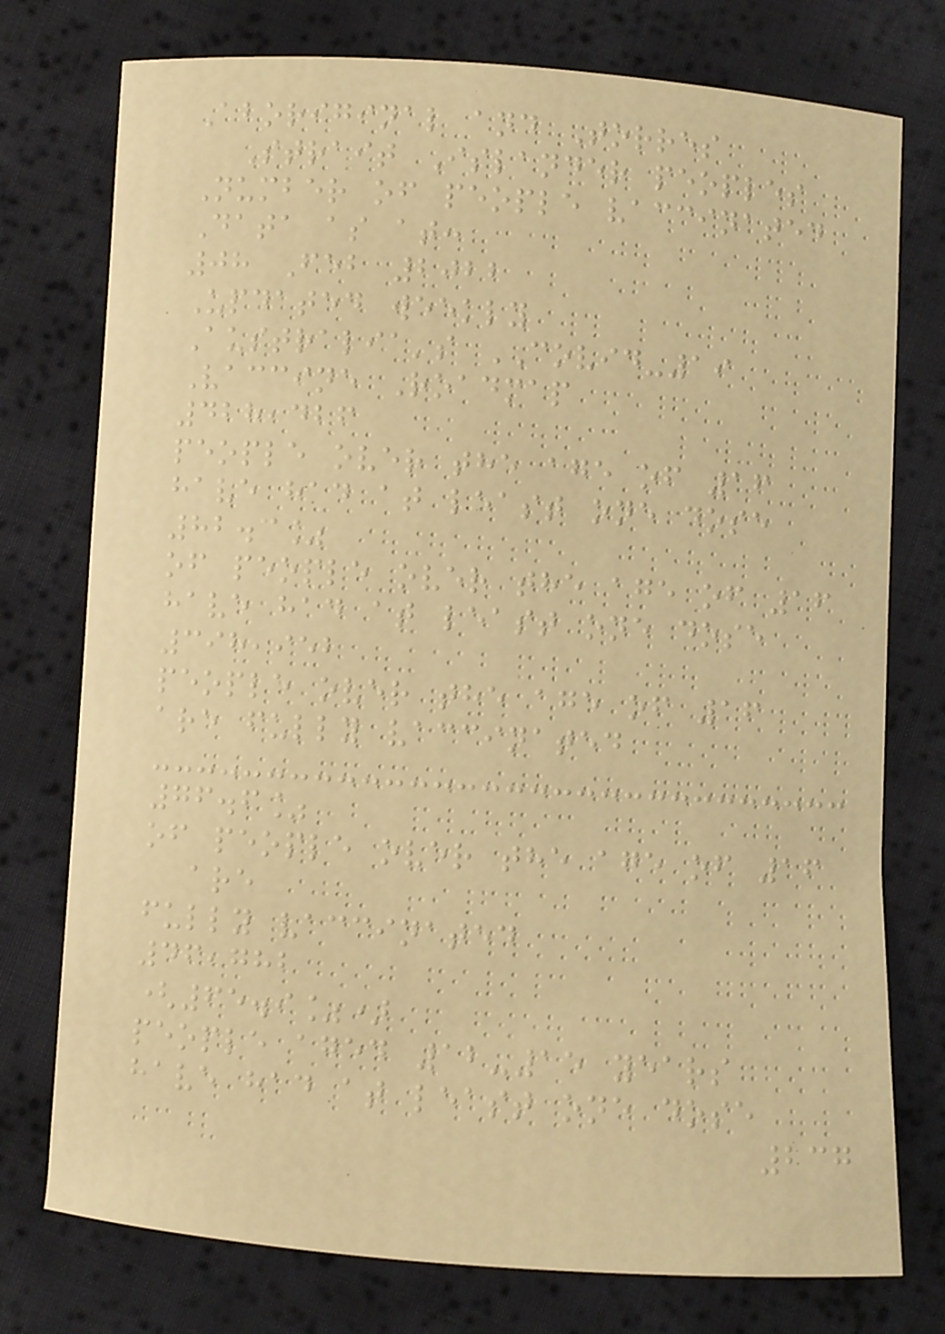Aboriginal and Torres
Strait Islander peoples
Number of people vaccinated
Data as at:
08 Feb 2022
Updated weekly
Australia's COVID-19
Vaccine Roadmap
428,426
people over the age of 16
have had at least one dose
82.3%
of people over the age of 16
have had at least one dose
398,952
people over the age of 16
are fully vaccinated
76.6%
of people over the age of 16
are
fully vaccinated
46,782
(65.9%)
people aged 12-15 years
have had at least one dose
237
